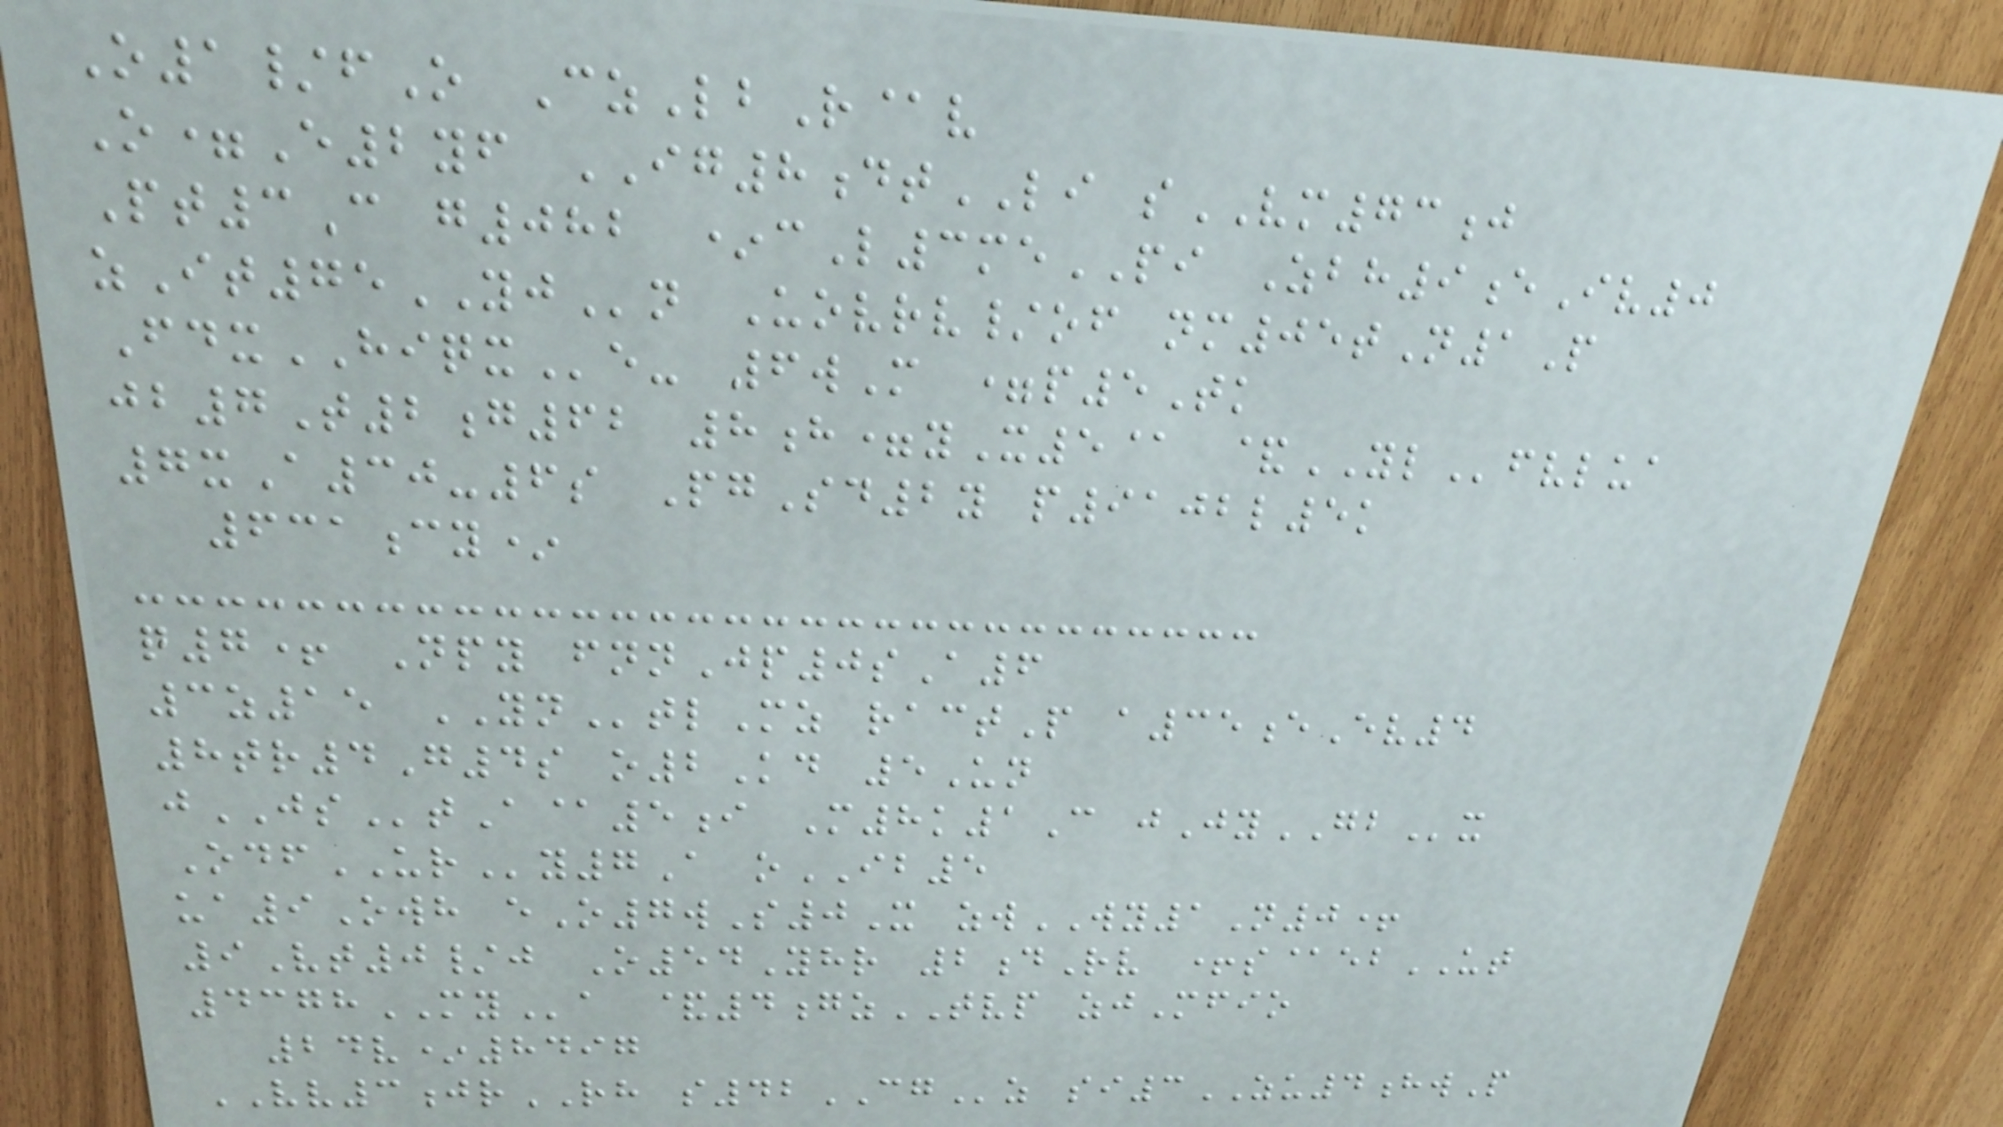O1/fO CzLbR@v
O=E2yf IG8dtLI sVM73j
Pt3C g082 *cL3mePI Zbh9eIv0
zIt75YJn Uovrv/of nm05tN1P
FdxHIQXe- 6wM =p5Tk
jb7T2g62 8h=yX5@ &YLfvlua
7xA30-6s PgSd2y p9102l5k
631cy*
q7+ Npy fnnJp0sA6
3z15 YNtlMz ractP a35eEv4
8tr4G4s o2Kd 5Un
jJStA@5i M8k1C jJyGBx
OdfURy7A oIB5
ua9Owh eO7wS0X zwWY1N0+
9Vt0/j O54Yhr 2dRv +s@ebUT
4378MYa &4gzTVP zjMfio
24v*8497
VV3jrRH s42CGz si3ZU4hwP
